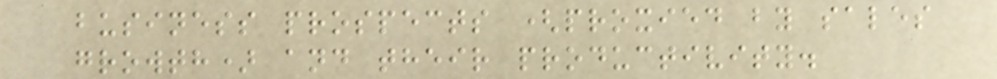business prospects (proxied by sales
growth) and their productivity.
